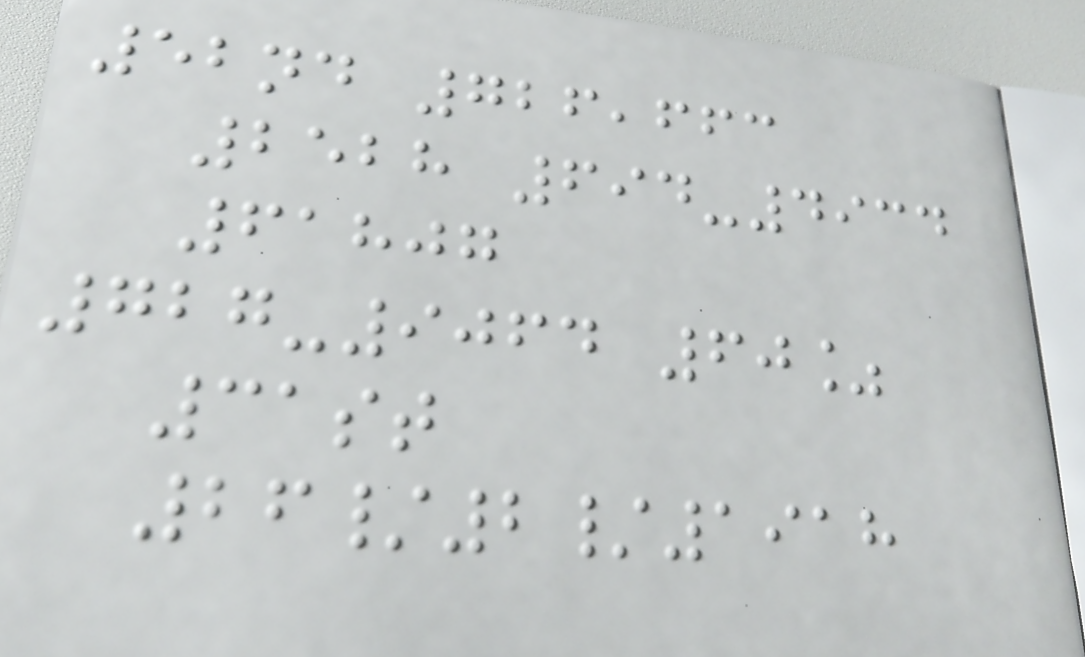52nd 726,663
2528 694-4934
61807
727-9064 60%
31st
26/2/1918
